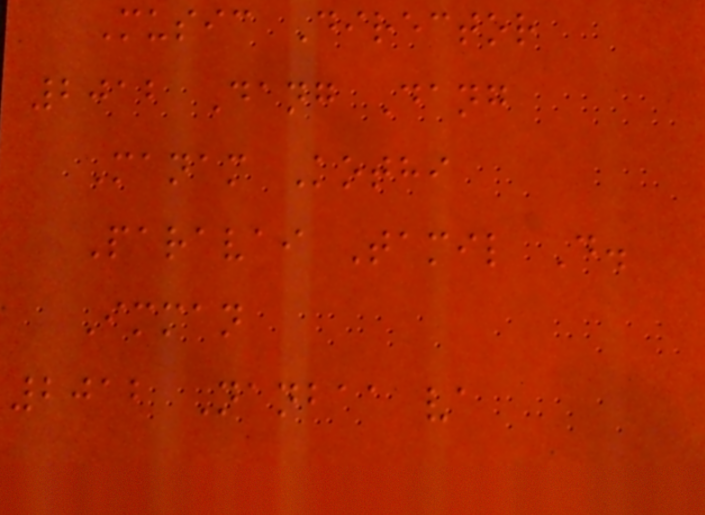Music Director
2012 Dang Dang
Manam Kothi
Paravai Tamil D.
Imman
2012 Nanbaa va
